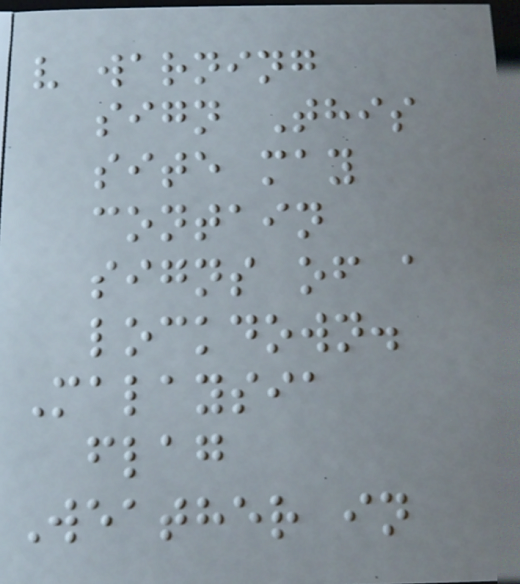v warning
sign This
site may
contain
signs of a
lockdown.
Malaysia
flag
Weather in
